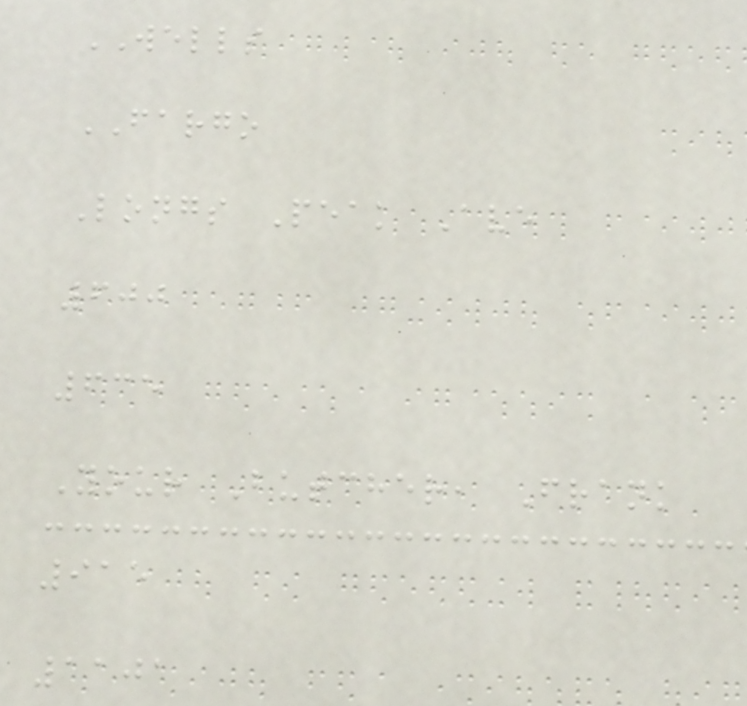WELLS
FARGO
Longs Peak Ave
600
635
Your Butcher, Frank
915
1101
